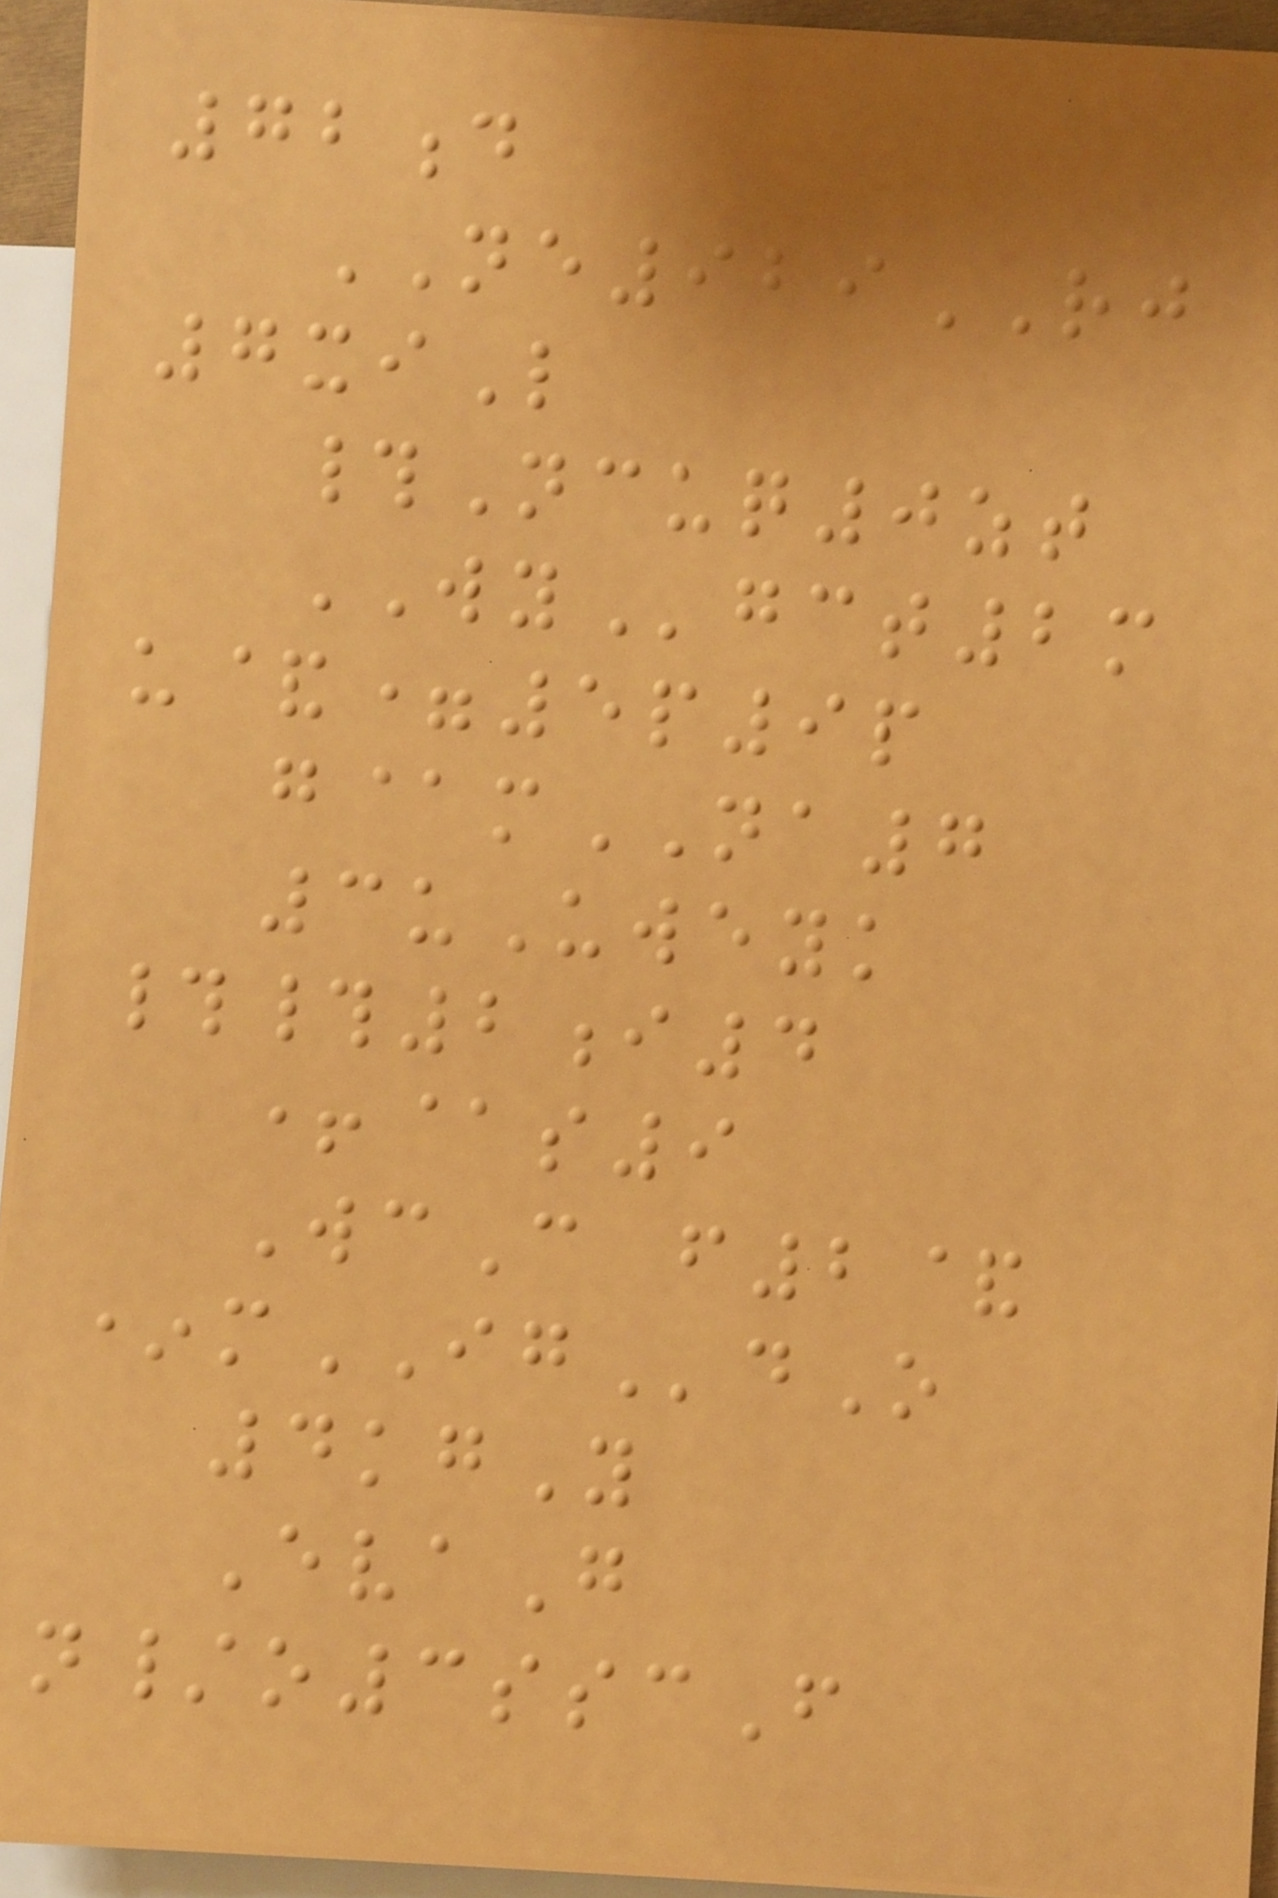72d
NE929RJ
7xiL
#Ncuq0zt
WYgct2m
u&=5p9p
g@mNA7
3uUweyk
##2i4
+@s9
WcC f2&
*mIGdO
4kgY
EvaG
n/o3sscF
